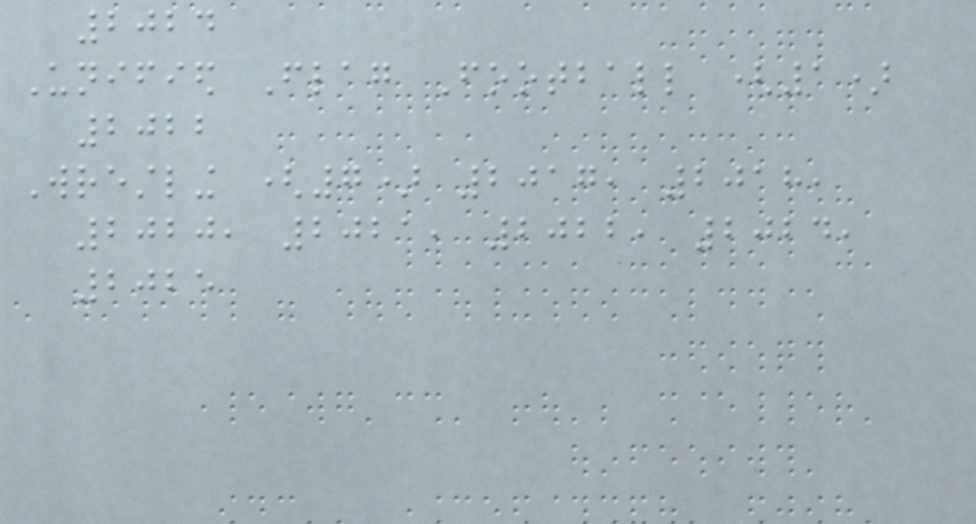2024
Unified Flag Football (1)
2022
Wrestling (7) 2017, 2018,
2020, 2021, 2022, 2024,
2025
